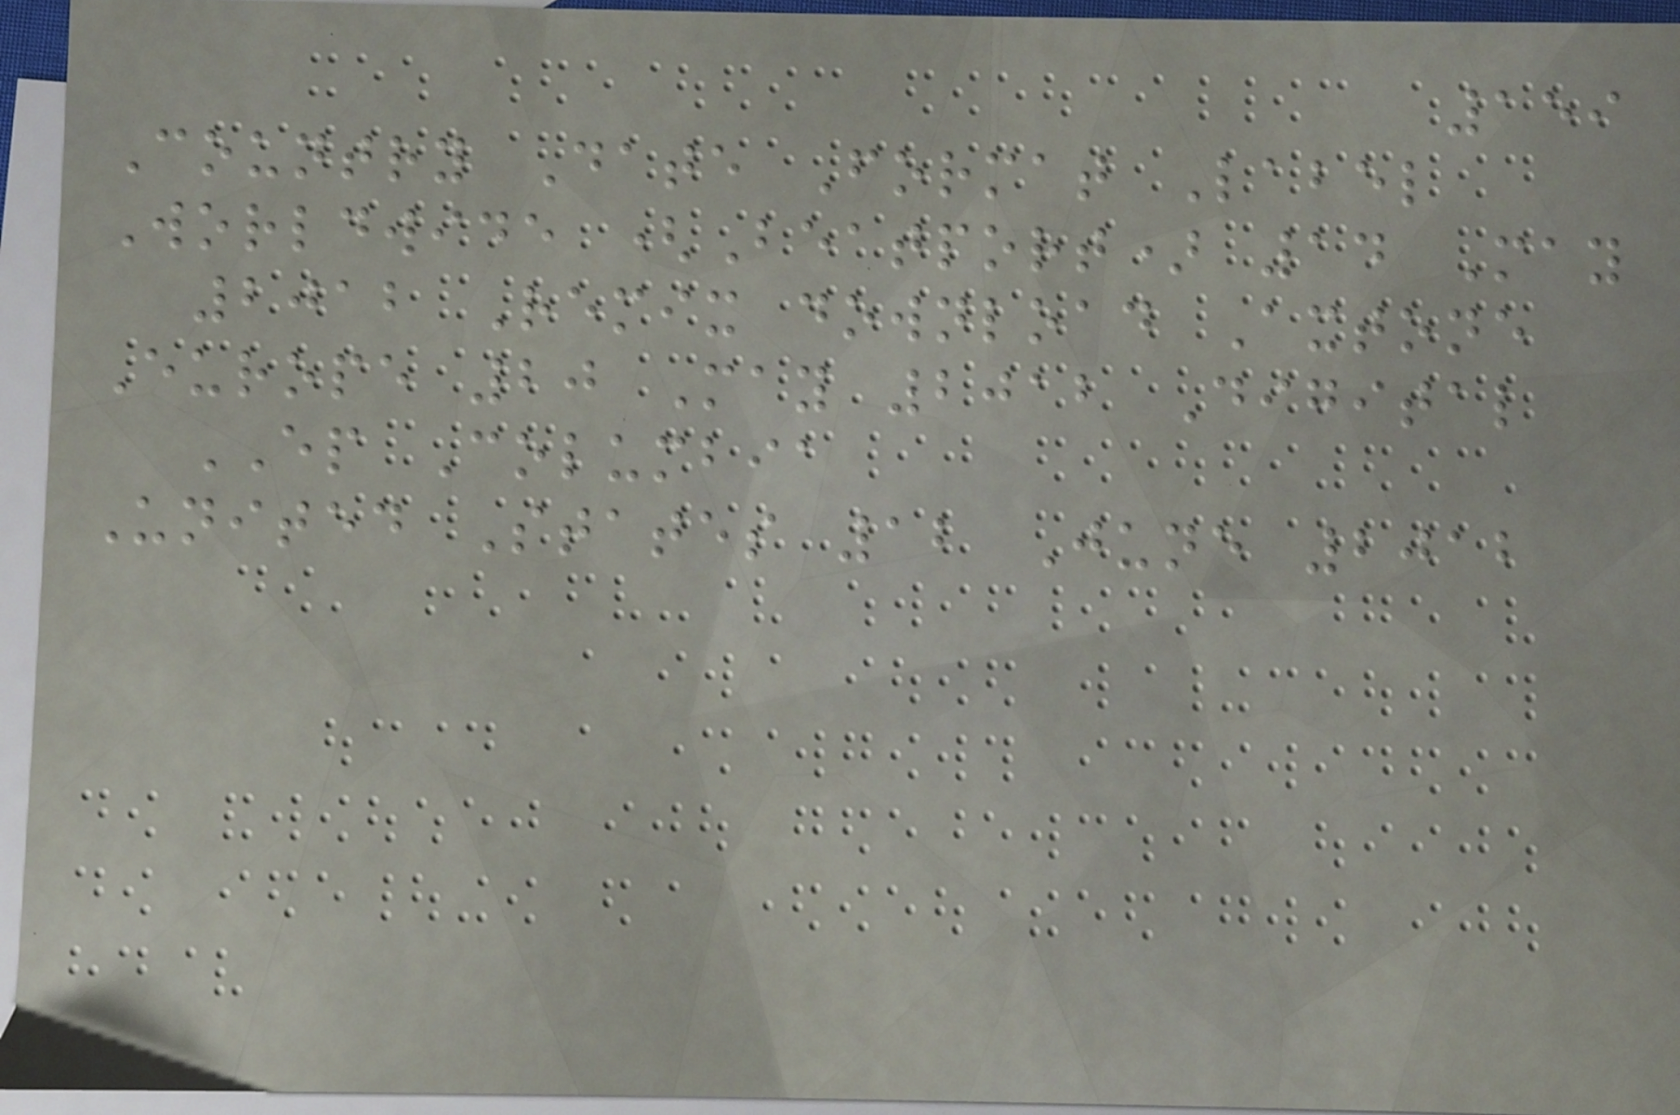159
Country Date Format Label
Worldwide (Beatport) 14 May
2012 Remix download Axtone
Europe 20 May 2012 Digital
EP Columbia
United States 12 June 2012
